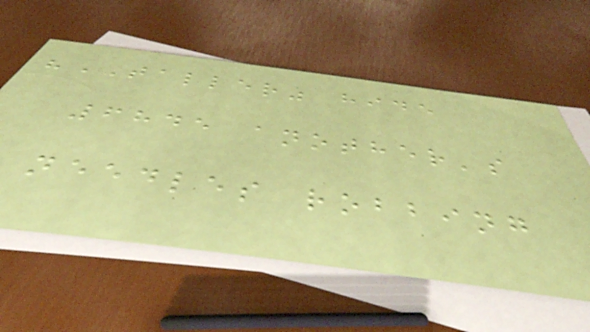"TALLER" hide
6845 another's
needles robbing
